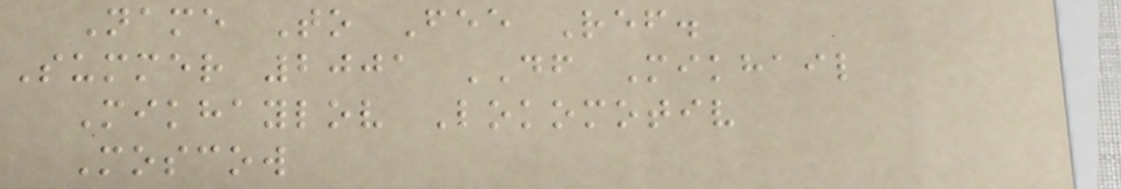Name To Fee Ref.
Summer 2001 DF Mikhail
Mikhaylov Lokomotiv
Moscow
